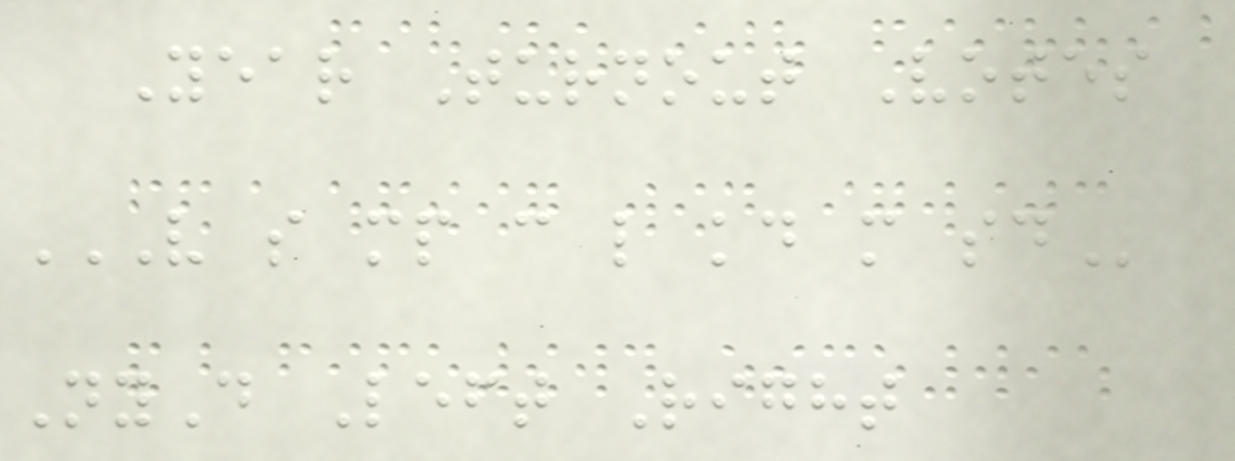Year Turnout Votes
V S MP C L KD M SD
NyD Left Right
